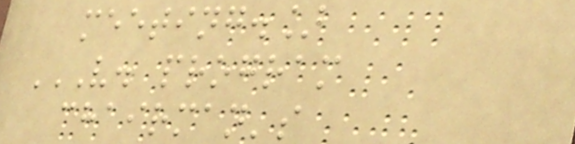meeting.]
V. PROGRAM
CHAIRMAN'S
